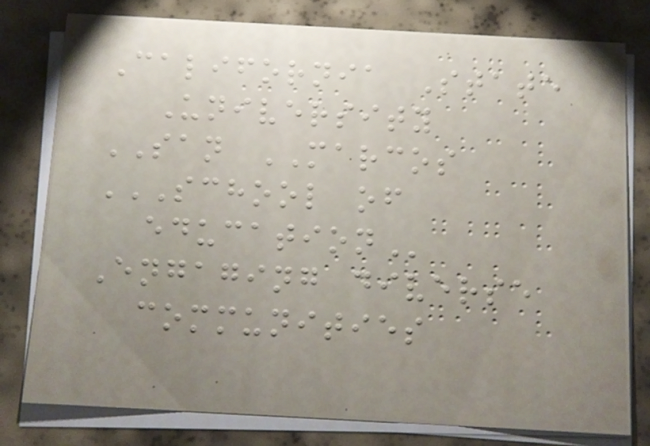California State
University
SAN MARCOS
SCHOOL OF
EDUCATION
Engaging diverse
communities
